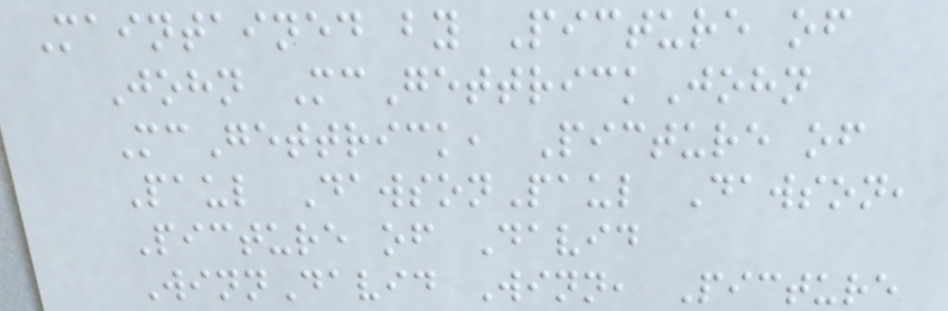Maintained by Picture of
John McGettrickJohn
McGettrick, Picture of
Paul DawsonPaul Dawson,
Picture of David
WinnDavid Winn, Picture
